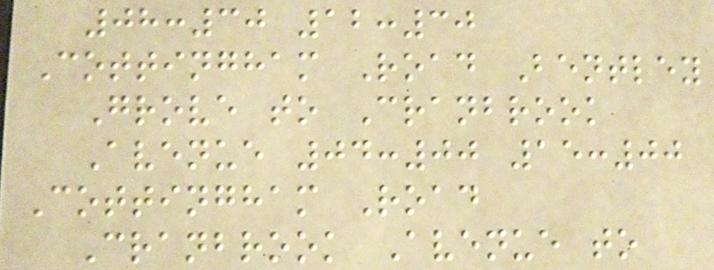08:30 12:30
Cottingham Road Bentley
Grove to Cranbrook
Avenue 04:00 15:00
Cottingham Road
Cranbrook Avenue to
